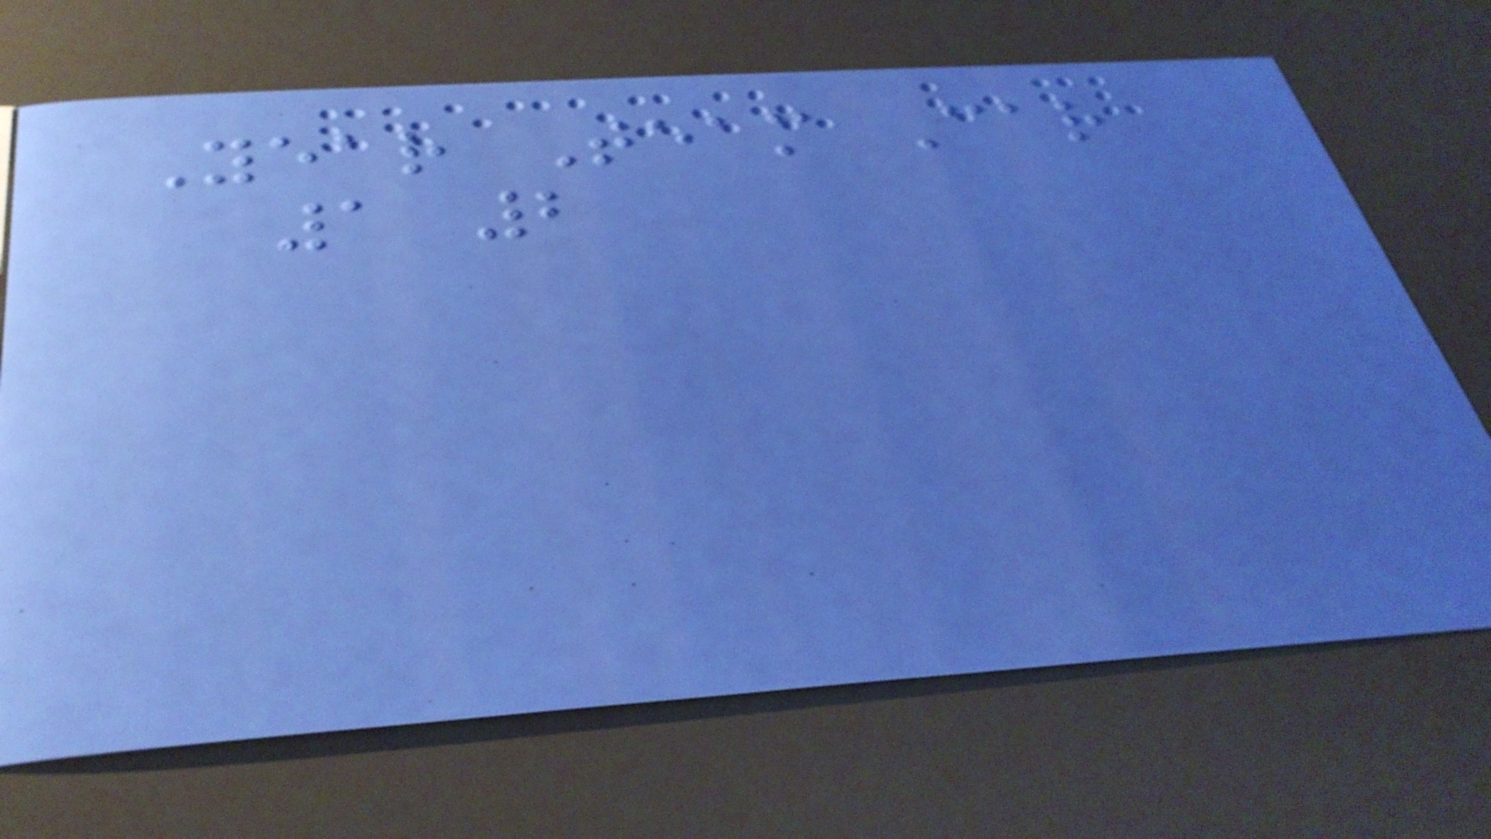Year Team Car
1 2
